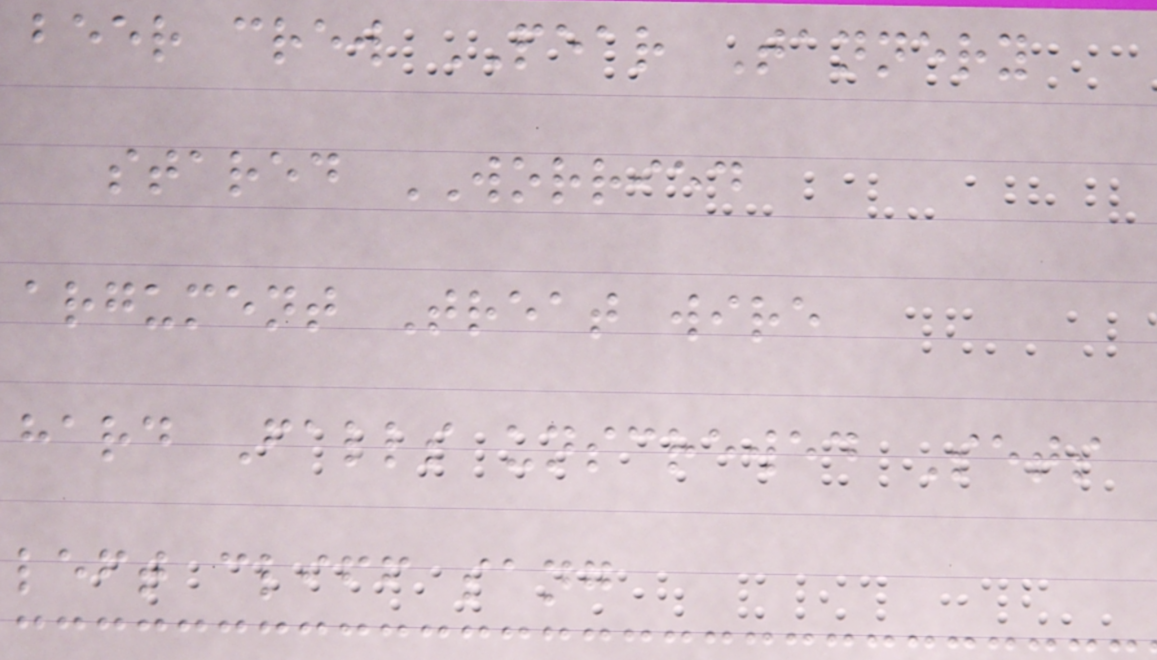beer crew PEAR Tannery
stared WORRIED
argument Treat wire
hard Falls unscrewed Sets
left cliff sang
